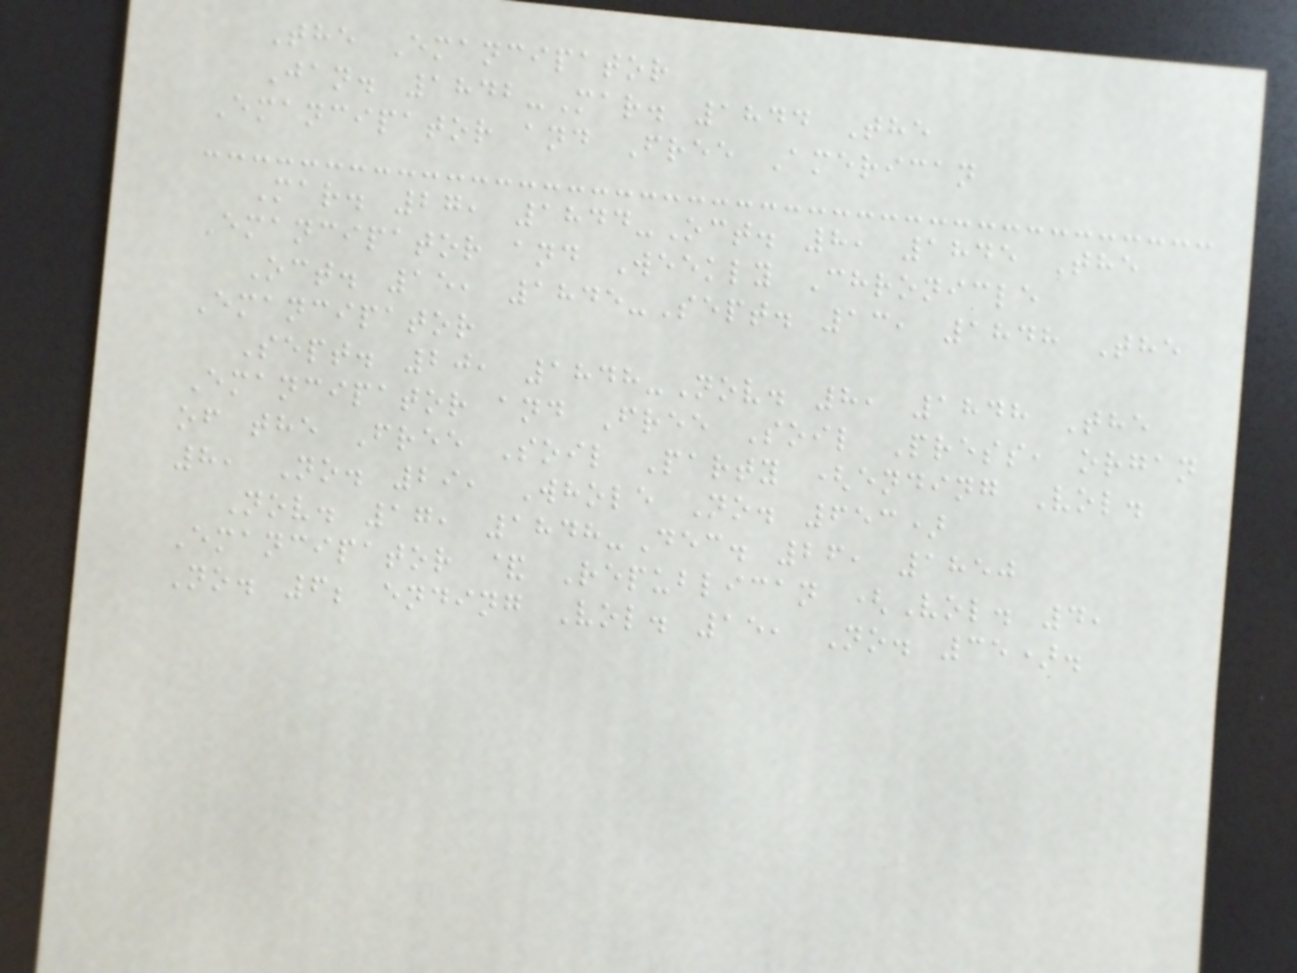The Emancipator
Jan. 1842-Mar. 1844 The
Emancipator and Free American
Mar. 27, 1844-Oct. 8, 1845 The
Emancipator and Weekly Chronicle
Oct. 15, 1845-Sept. 13, 1848 The
Emancipator
Sept. 20, 1848-Nov. 8, 1848 The
Emancipator and Free Soil Press, organ
of the Free Soil Party (ending Vol.
8, No. 29, Whole No. 653)
Nov. 17, 1848-Dec. 26, 1850
Emancipator & Republican (Vol. 4,
No. 6; ending Vol. 15, No. 35).
